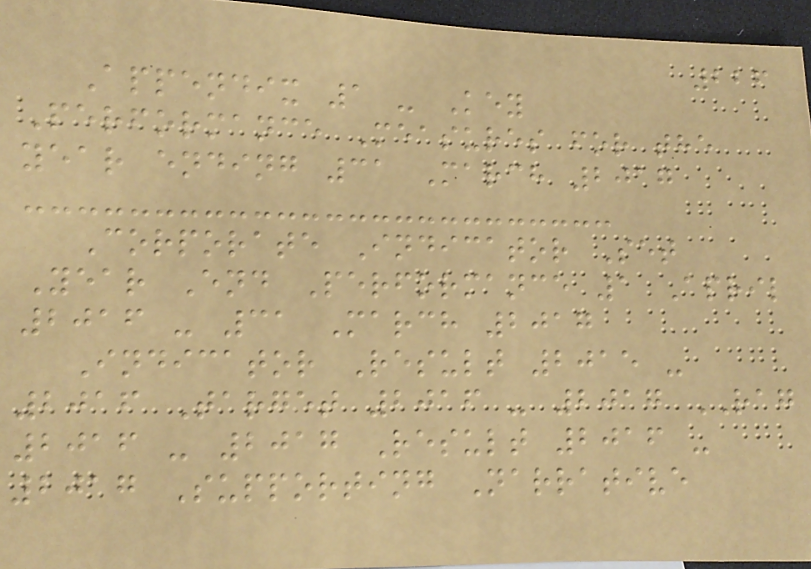226
Appendix 1 - Key
Performance Measures for the
year ending 31 March 2017
Corporate Indicator Set
Year End Performance 1 April
2016 - 31 March 2017
Indicator Result 2015 -
2016 Target 2016 - 2017 RAG
2016 - 2017 Result 2016 -
2017 Supporting Narrative
